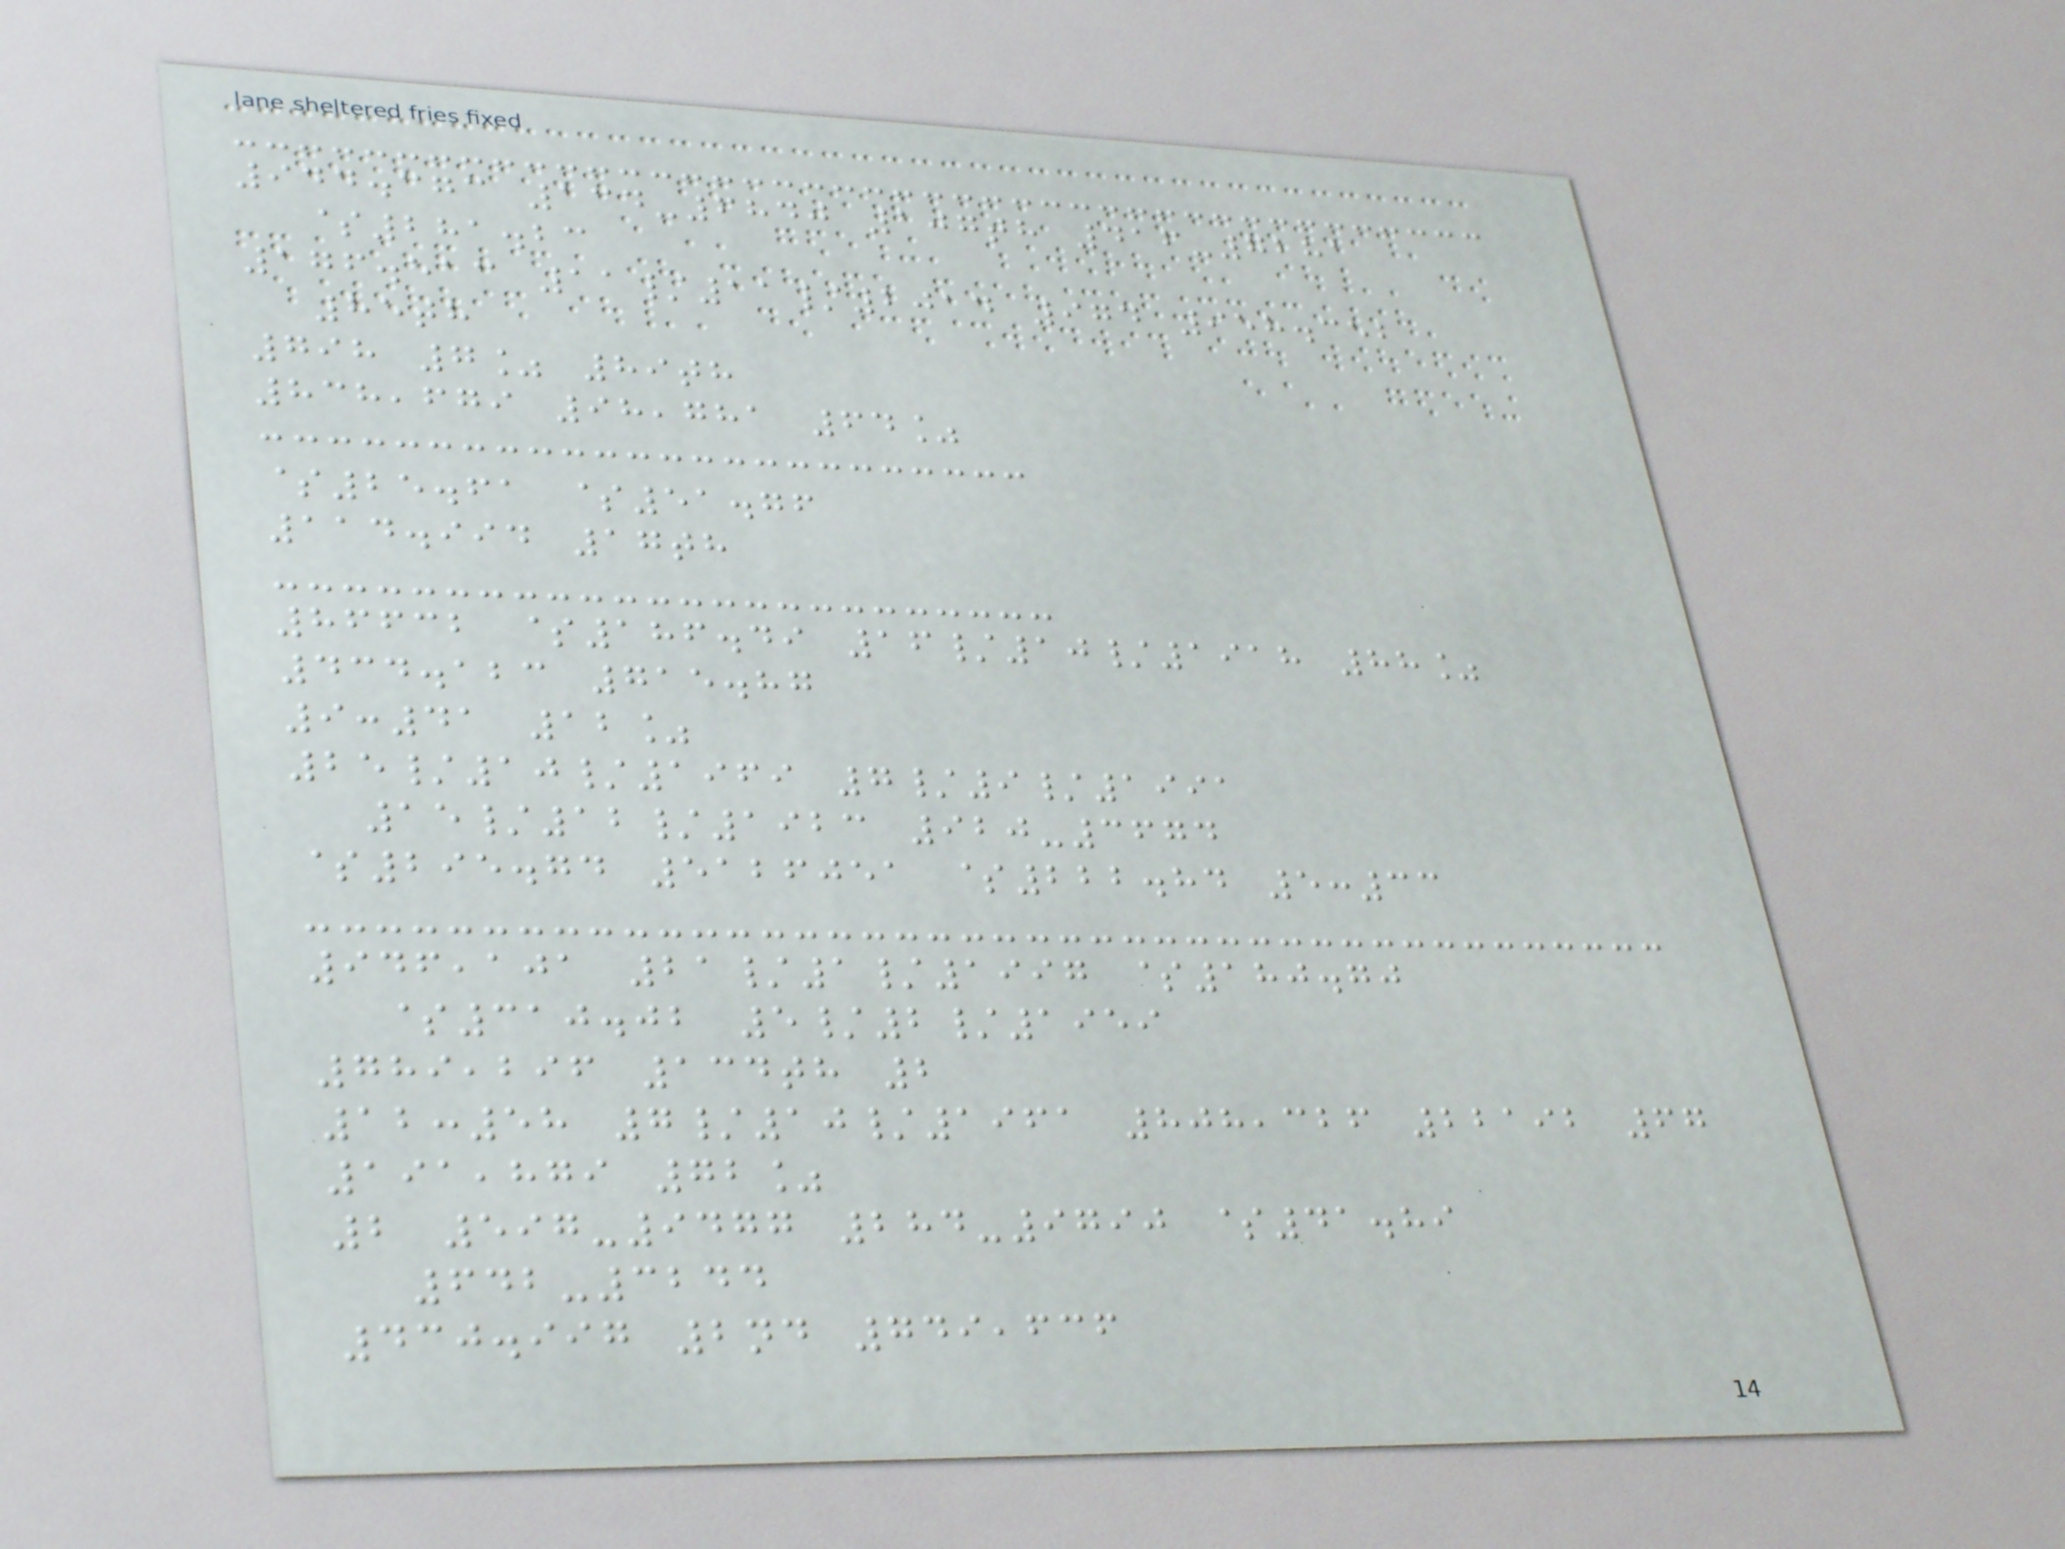944.373 134-6840 107th 416-7281
$281.23
176.513 11/11/2014 974 958.352
85th
798 7% 89th
838,679 98,781 64%
$25.61 $51.76
114.994 17th
86632 $186.49 16/10/1918 88%
434.123 715.87
9:41 12%
25/10/1969 7/9/1991
15/12/1923 920-3674
$295.74 5126051 $222.84 5:33
946,101 21/1/1997 $180.70
$310.02 5/2/1959
789,296 134th 2
12:58 7/10/1961 808,326 22192 67
191,879 72%
2 597-9477 284-9790 $41.89
642-3244
430.997 2nd 749,636
